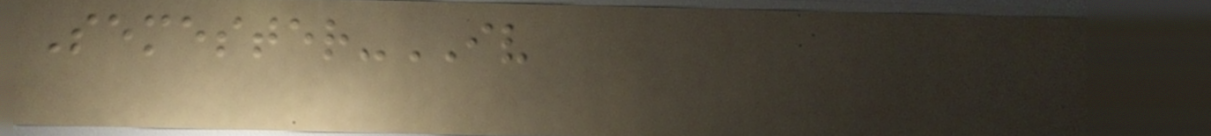Semester-IV
